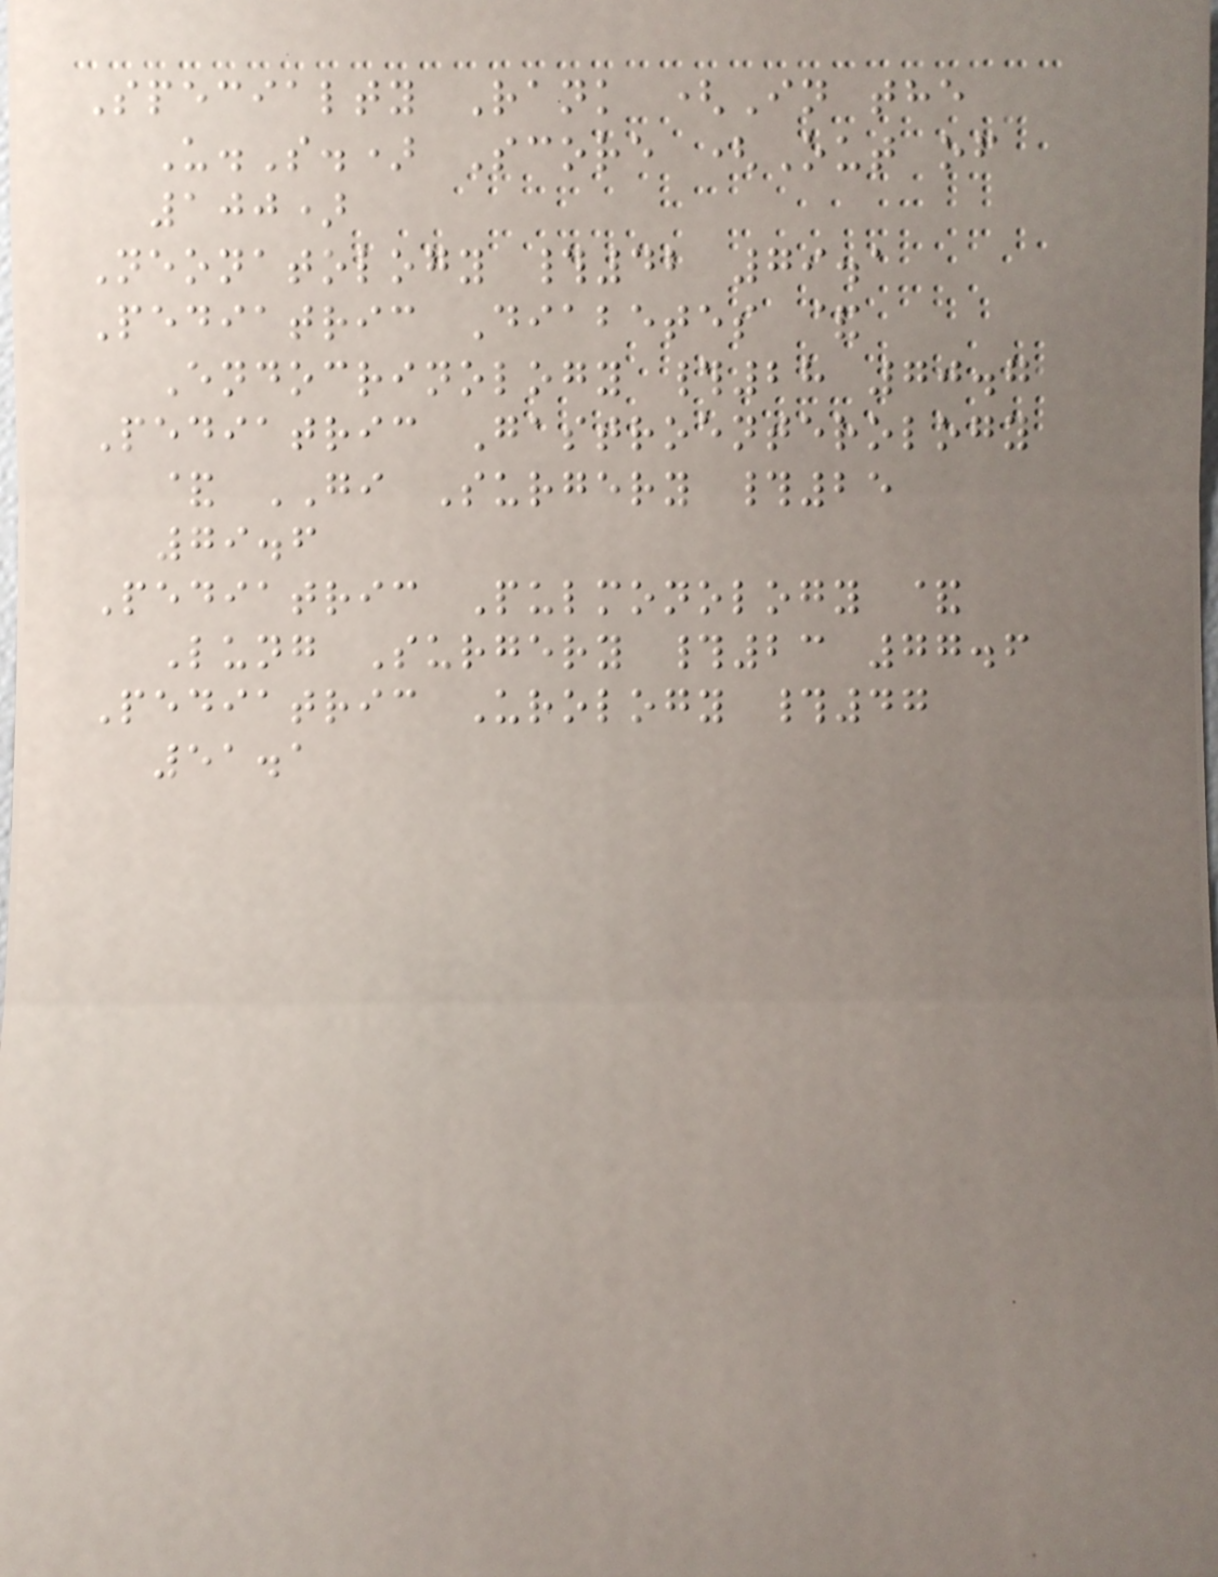Specialty Rank (In the
U.S.) Score (Out of
100)
Neonatology #42 79.1
Pediatric Diabetes &
Endocrinology #28 70.7
Pediatric Gastroenterology
& GI Surgery #25
79.6
Pediatric Pulmonology &
Lung Surgery #23 77.6
Pediatric Urology #47
51.1
